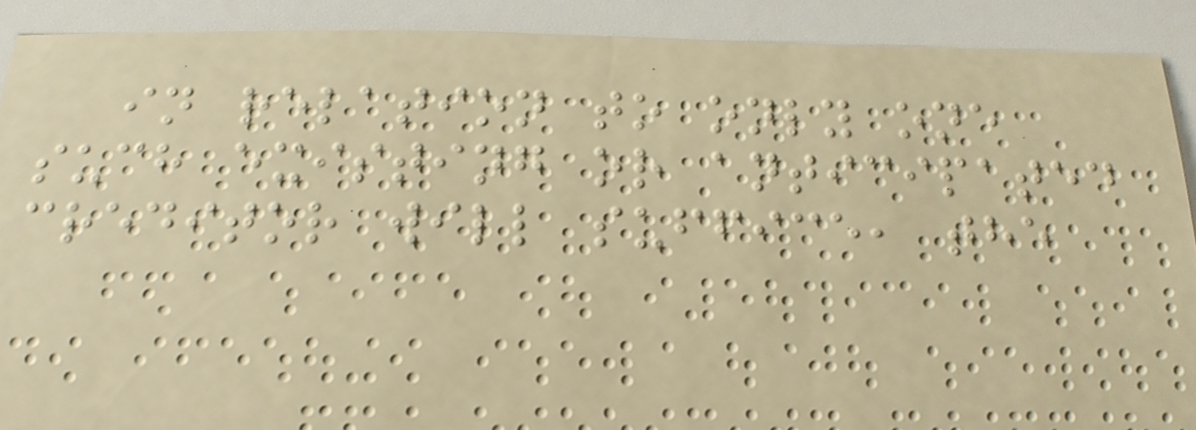in relation to only one
such existing or anticipated
creditor will suffice, the
